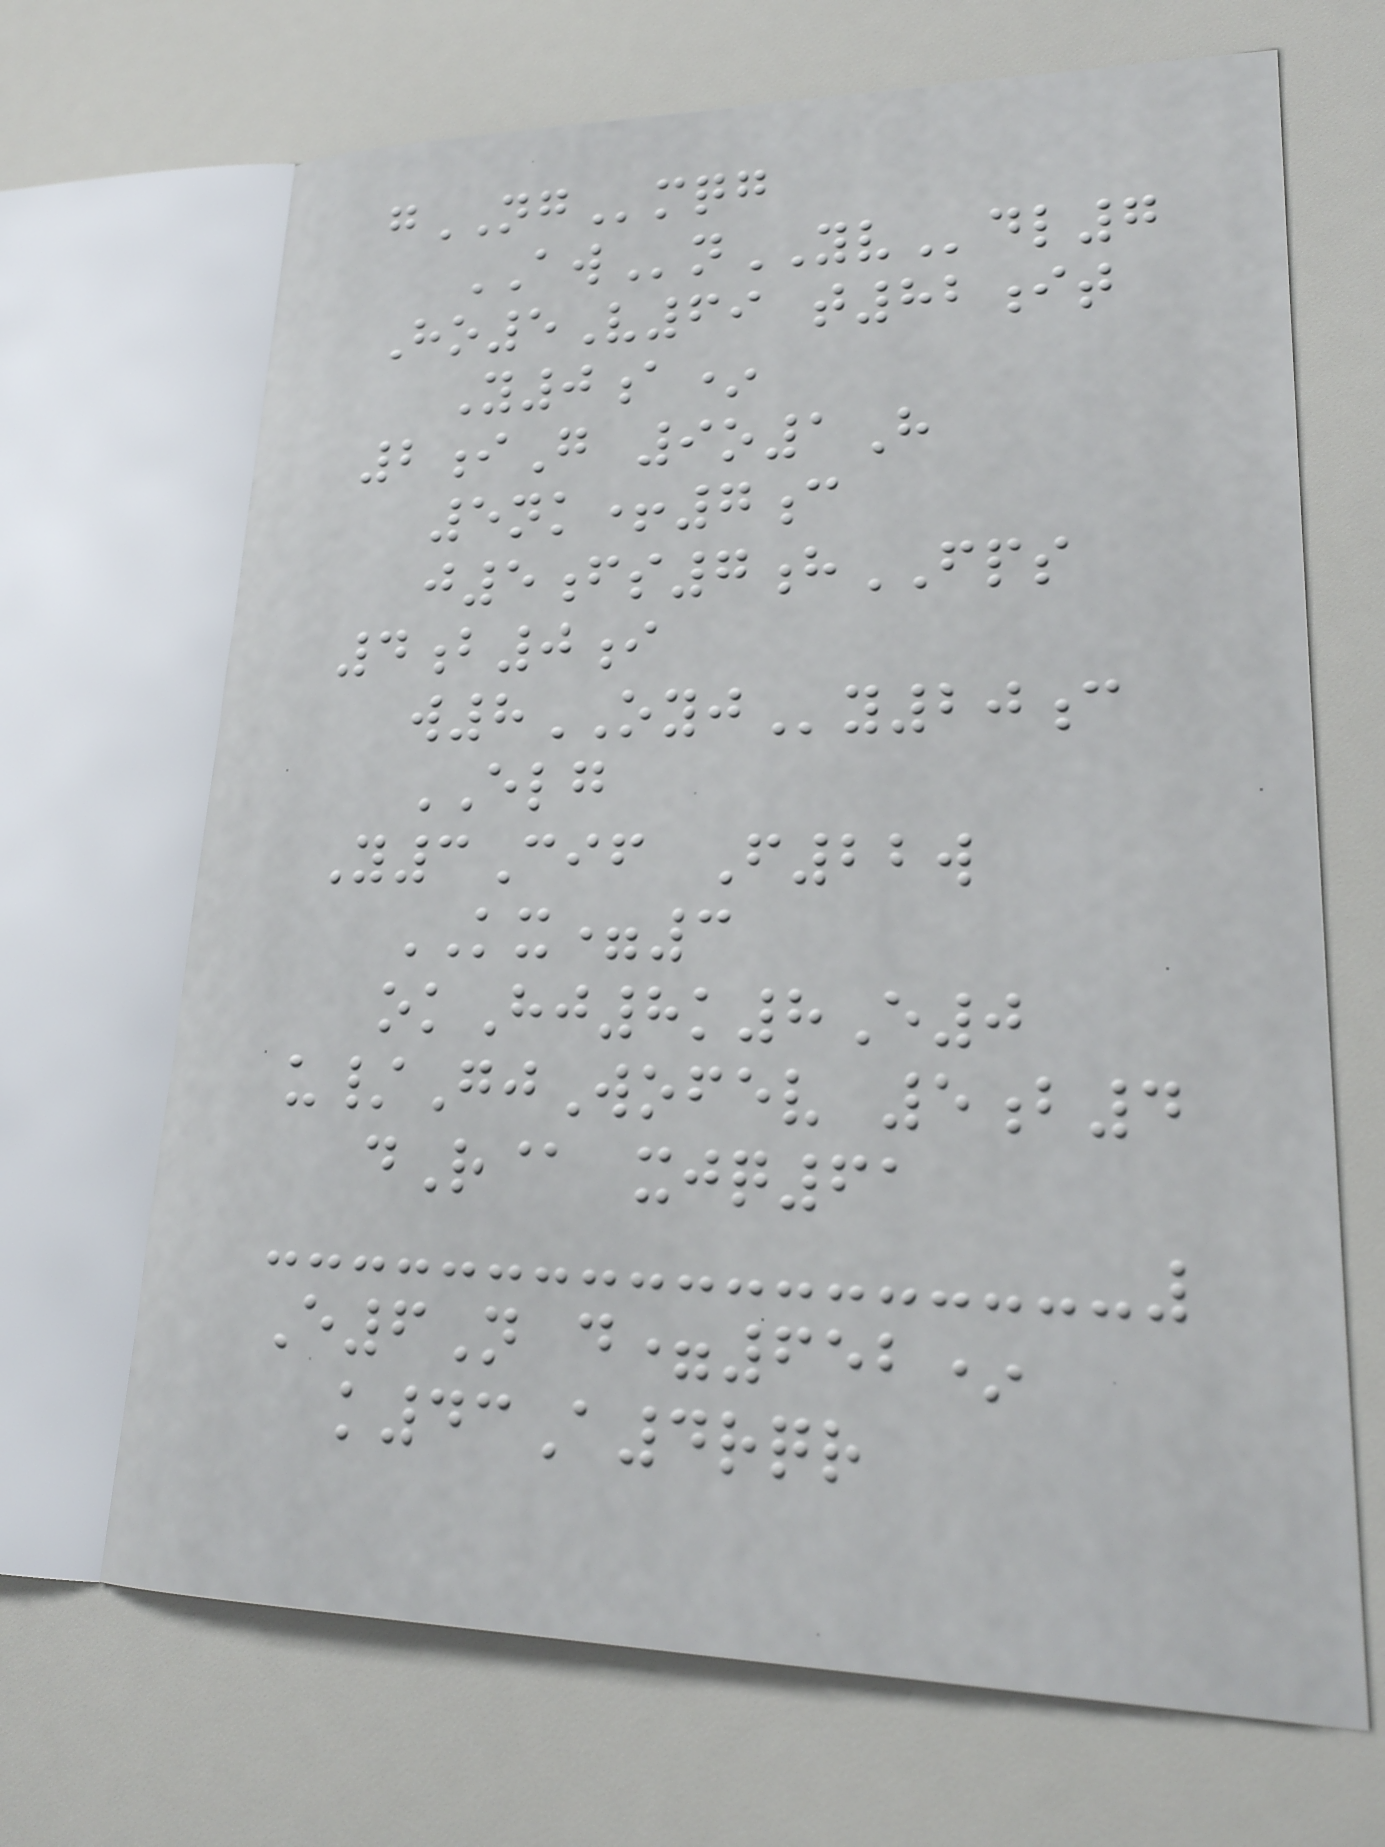gNGmqg
AWnYVdl7
Ho5V69 t82it
Y0a*
2iG 9o1H
5nk+7c
j5fs7hFPS
4b0i
w8OYJy20c
ELG
Y3Cif F22w
KX=3
okHj8k8E0
u/GjWofev 5b4
dR@ xjq61
E6N d=652*
k43A4rqr
